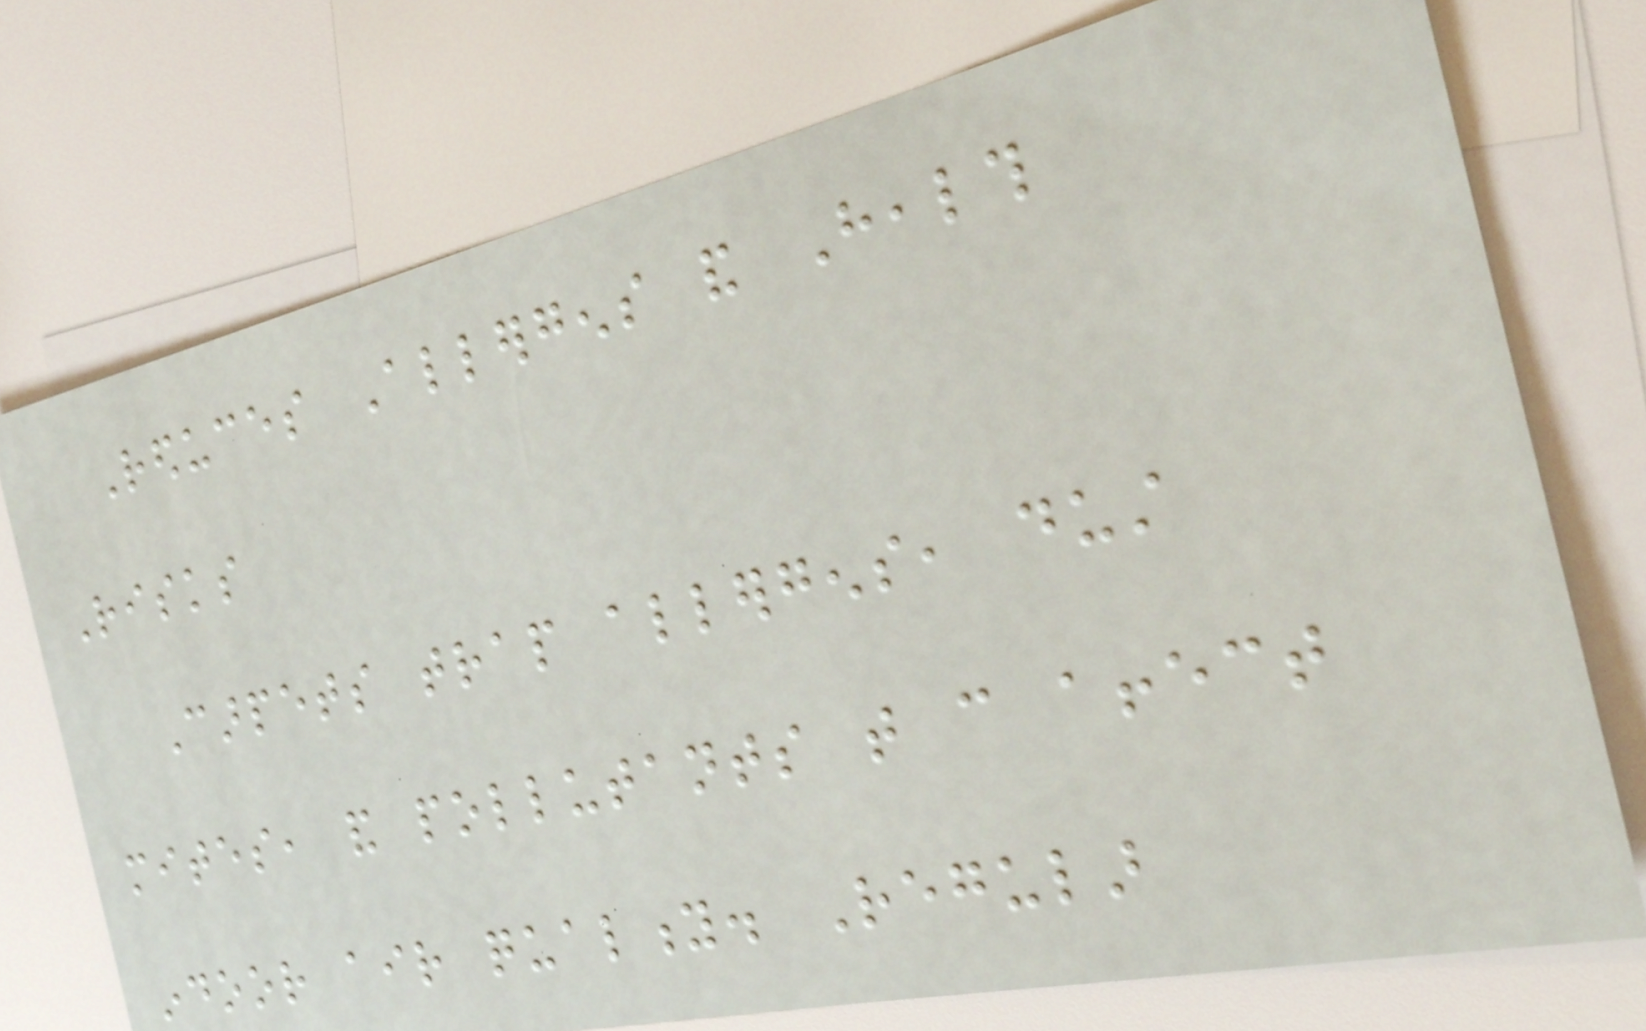Reduces Allergens and Health
Risks
Carpets trap allergens, dust
mites, and pollutants that can affect
indoor air quality. Regular
